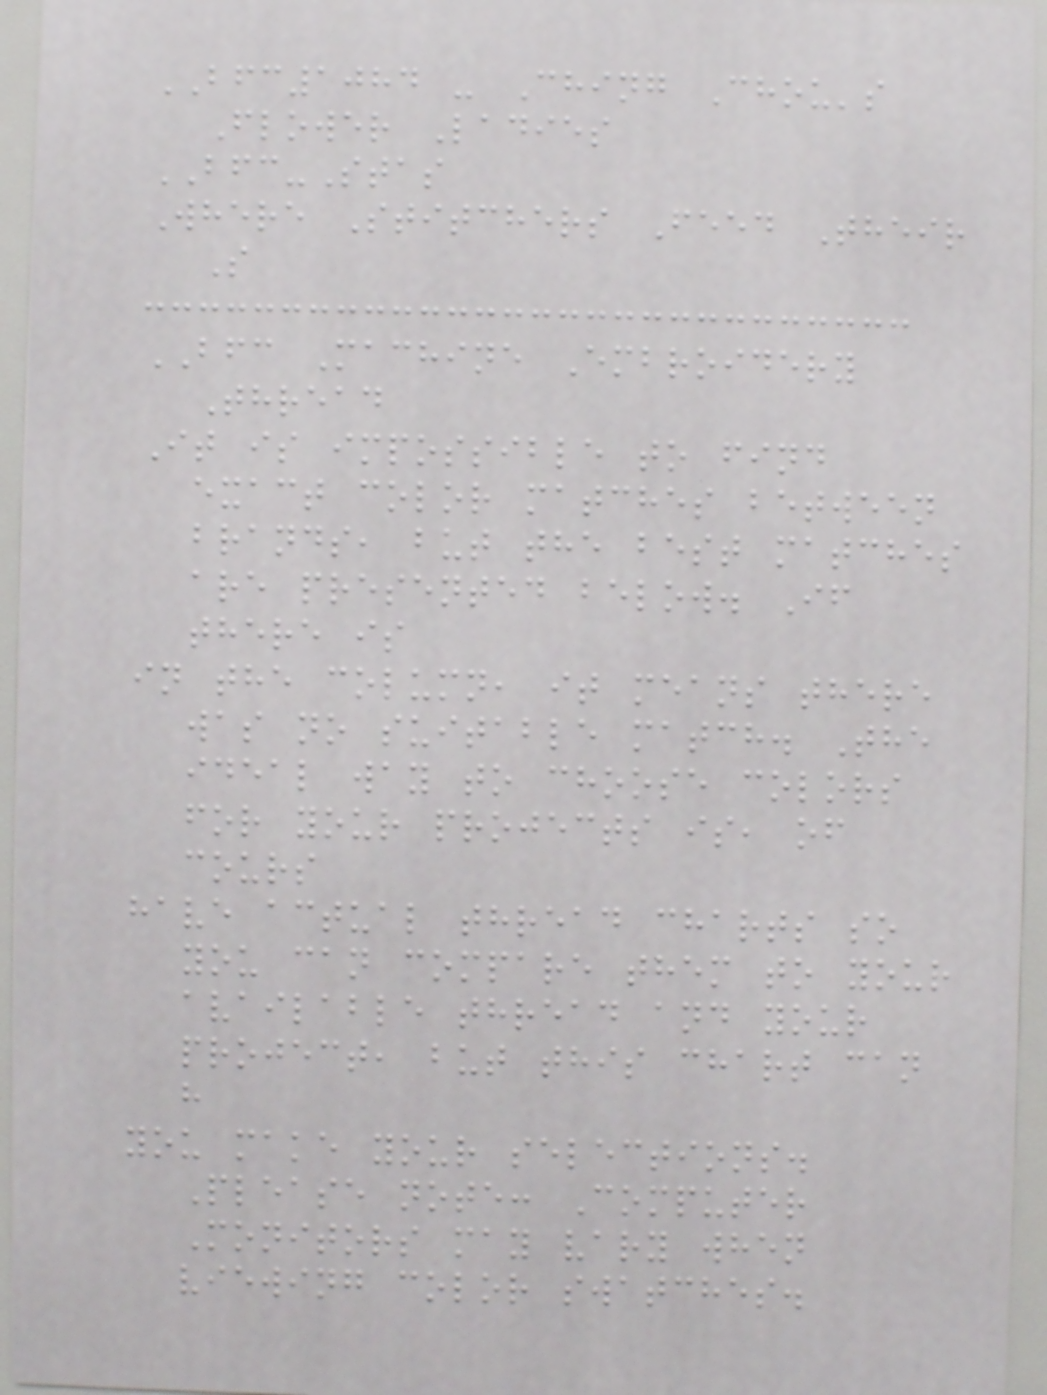BFC1084 - Ching Chou's
Flower Ladies
BFC-Stas
Where Stitchers Feed Their
S
BFC Machine Embroidery
Thread
It is impossible to find
exact color matches between
brands, but the best matches
are presented below. If
there is
in the column, it means there
was no suitable match. The
ideal way to choose colors
for your projects is, of
cours
have actual thread charts so
you can compare them to your
available thread and your
project, but this chart can
h
you make your selections.
Please note: Computer
Monitors may vary when
viewing color swatches.
